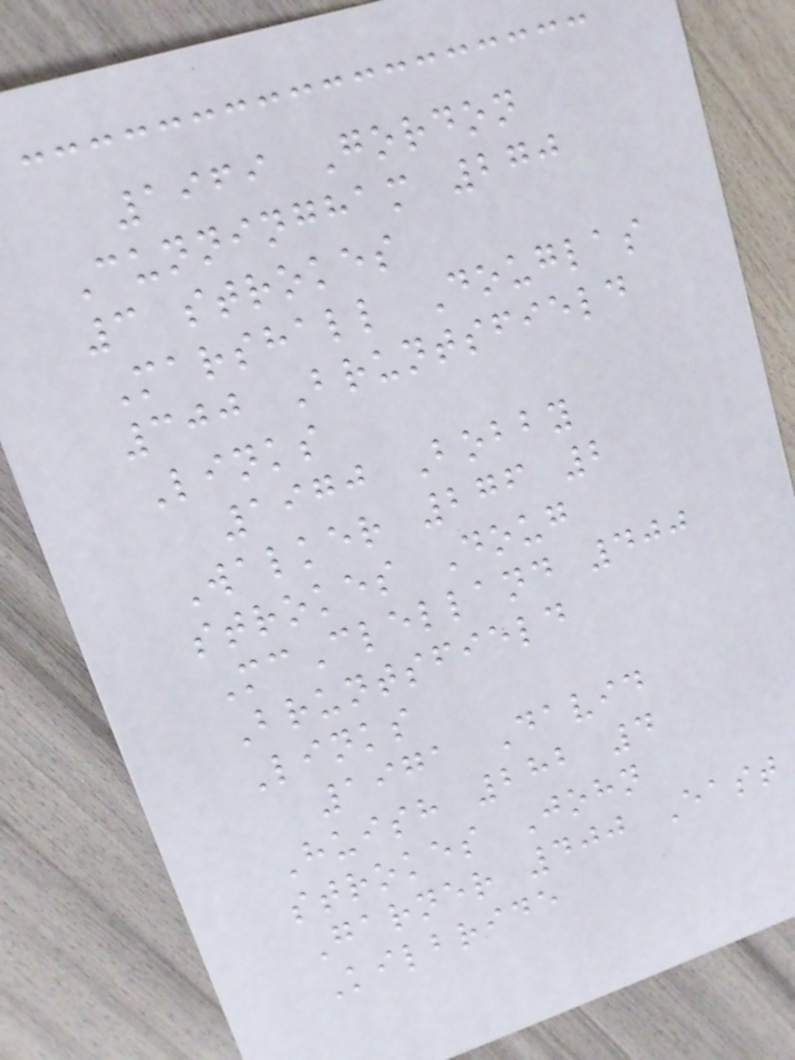1969 Gordon
Cunningham 270
3 strokes
Marshall Douglas
300 Bruntsfield
Links
1970 Bobby
Walker 276 2
strokes Doug
McClelland 400
Bruntsfield
Links
1971 David
Huish 282 4
strokes John
Garner 400 East
Kilbride
